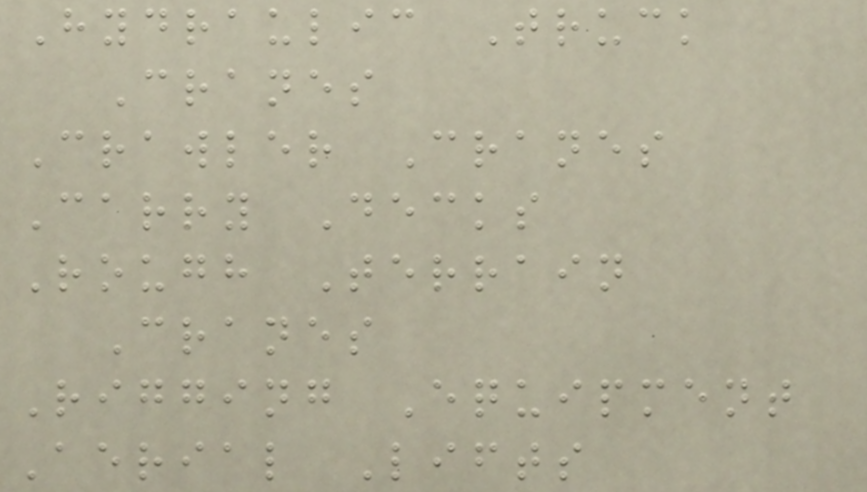Hydraulic Truck
Cranes
Crawler Cranes
Carry Decks
Rough Terrain
Cranes
Rigging Equipment
Aerial Lifts
